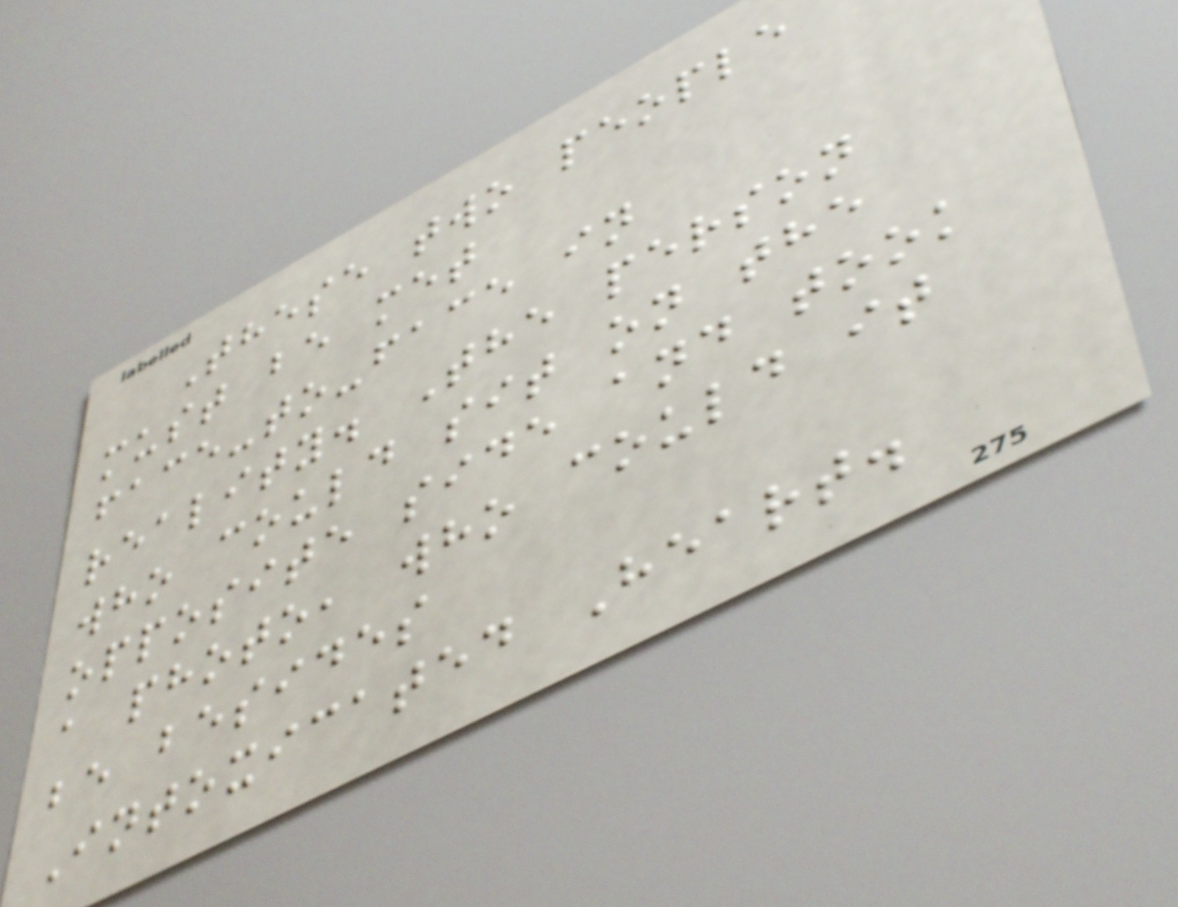These two people
must be met
face-to-face in
reality. The person
who could sit on the
opposite side and took
a photo, who could it
be besides
Intoxicated Heart.
